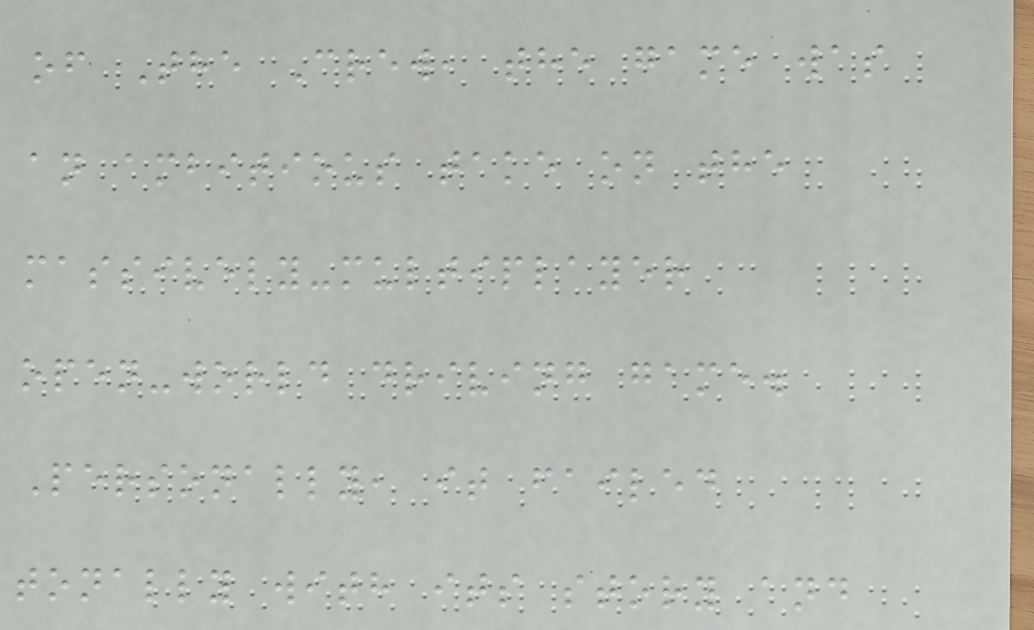of The Crew, the game was
an ambitious take on the
massively-multiplayer
open-world driving game.
Personally, it failed
tonally with its story and
